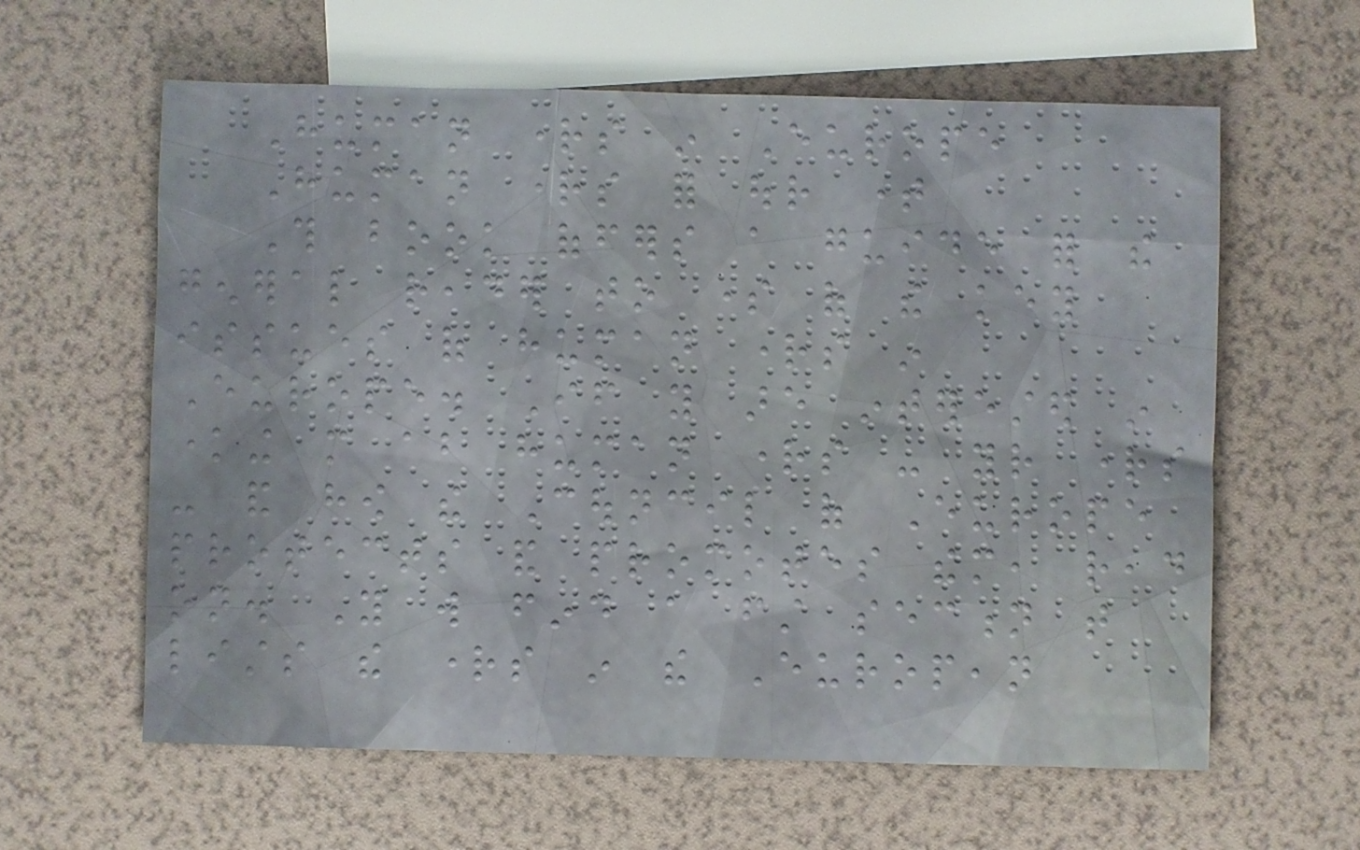Human rights in Europe
Human rights for our time
This book offers a guide for the
general reader to some of the key
issues of human rights in
Europe. If you are interested in
knowing more about human rights - your rights
- and how the Council of Europe
protects and promotes them, read
on. You will find a first section that
lists the rights in the European
